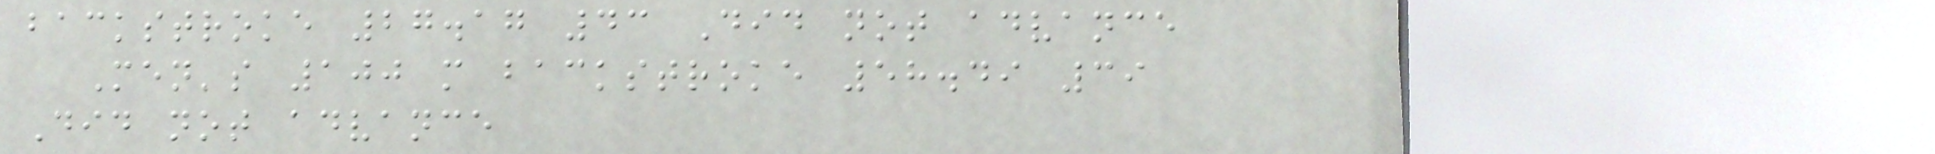backstroke 27.17 43 Did not advance
Men's 100 m backstroke 58.49 39
Did not advance
